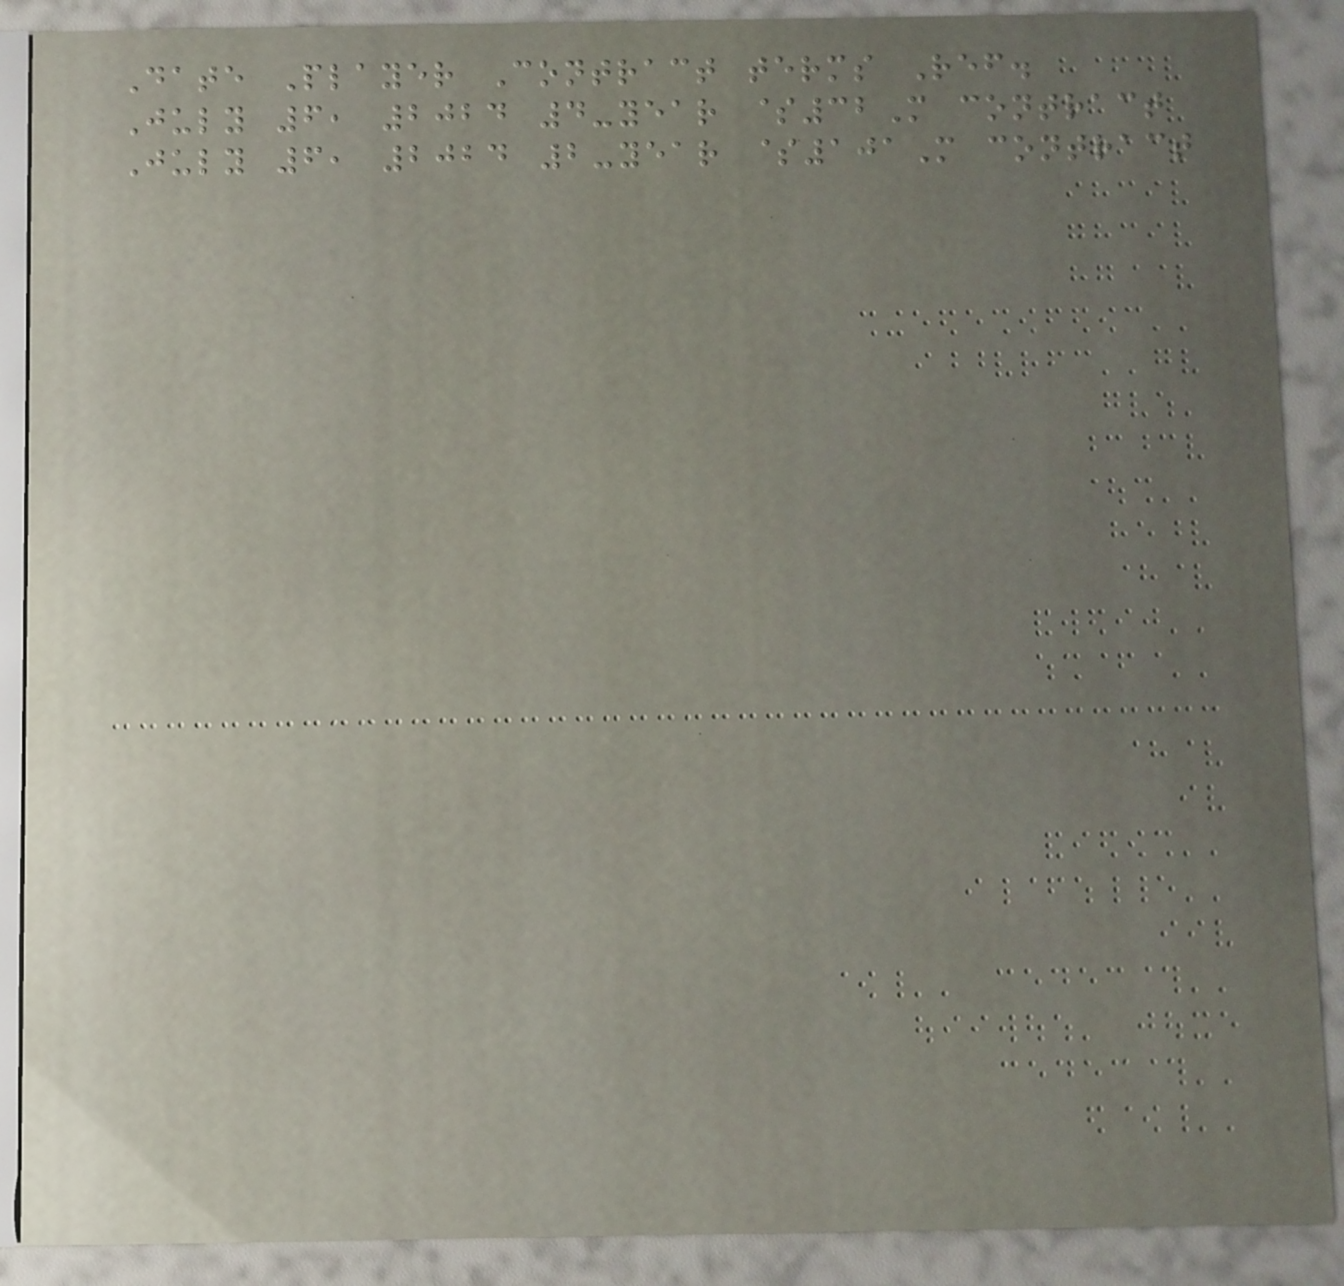Date Player Contract terms Ref.
July 6, 2024 4-year $32M contract
July 6, 2024 2-year $101M contract
